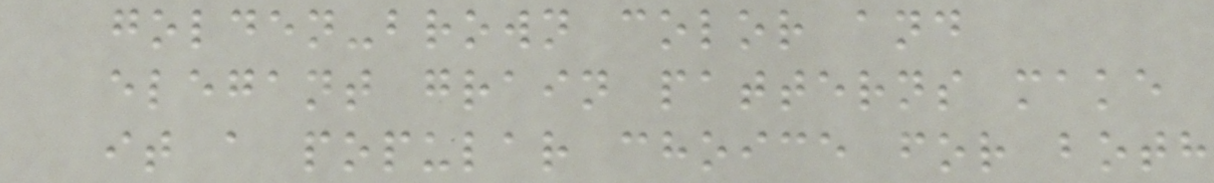golden-brown color and
elegant grain patterns make
it a popular choice for both
